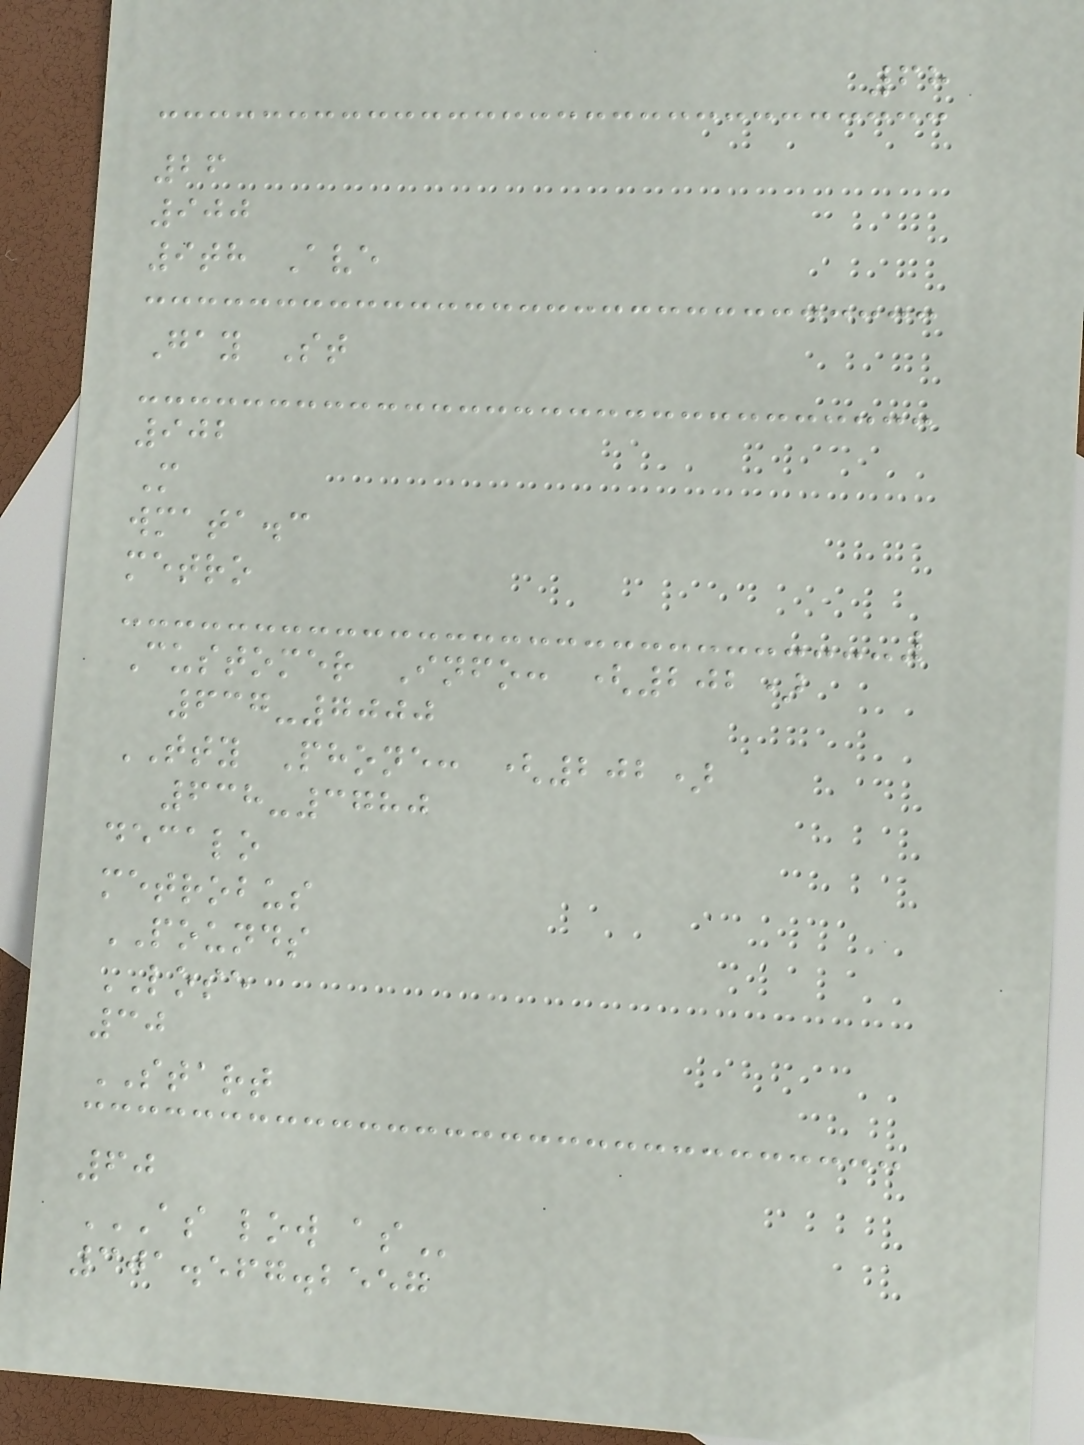68
26
900
9th Ave
Gay St
902
M
wmata.c
metro
Customer Info: (202)
637-7000
TTY Phone: (202)
638-3780
decalo
metrobus
POUNDS
LOSE
30
START
60
AS LOW AS
301.567.2557
